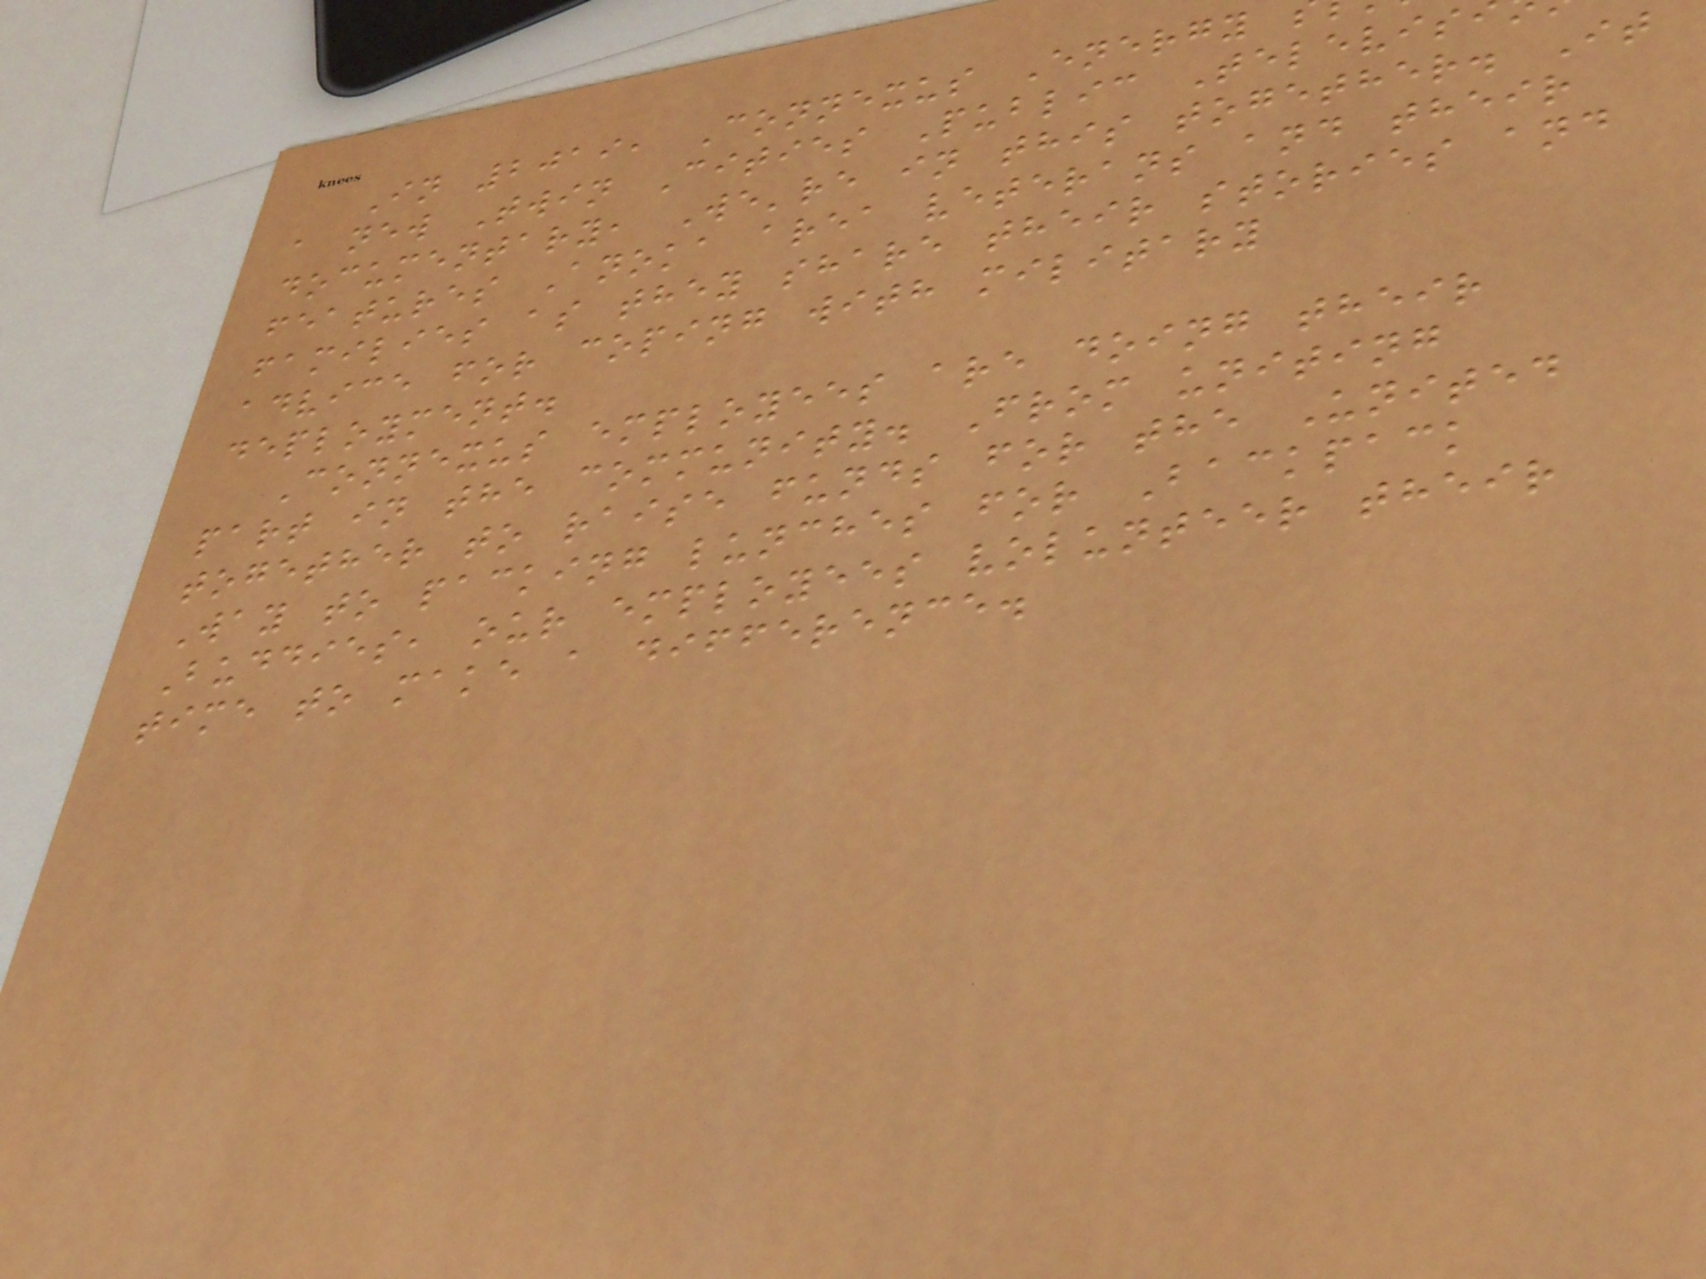In 2019, Connexus Energy
a new Twin Cities Public Televis
documentary, We're in this together. It
features Anoka area veterans and their
families as they share their stories and
advice for coping with military
deployment.
Connexus employees are doing their
part in the community. From uniting
together to raise funds for the United
Way to packing lunches for Backpack
Buddies, our employees volunteer their
time to make a difference.
